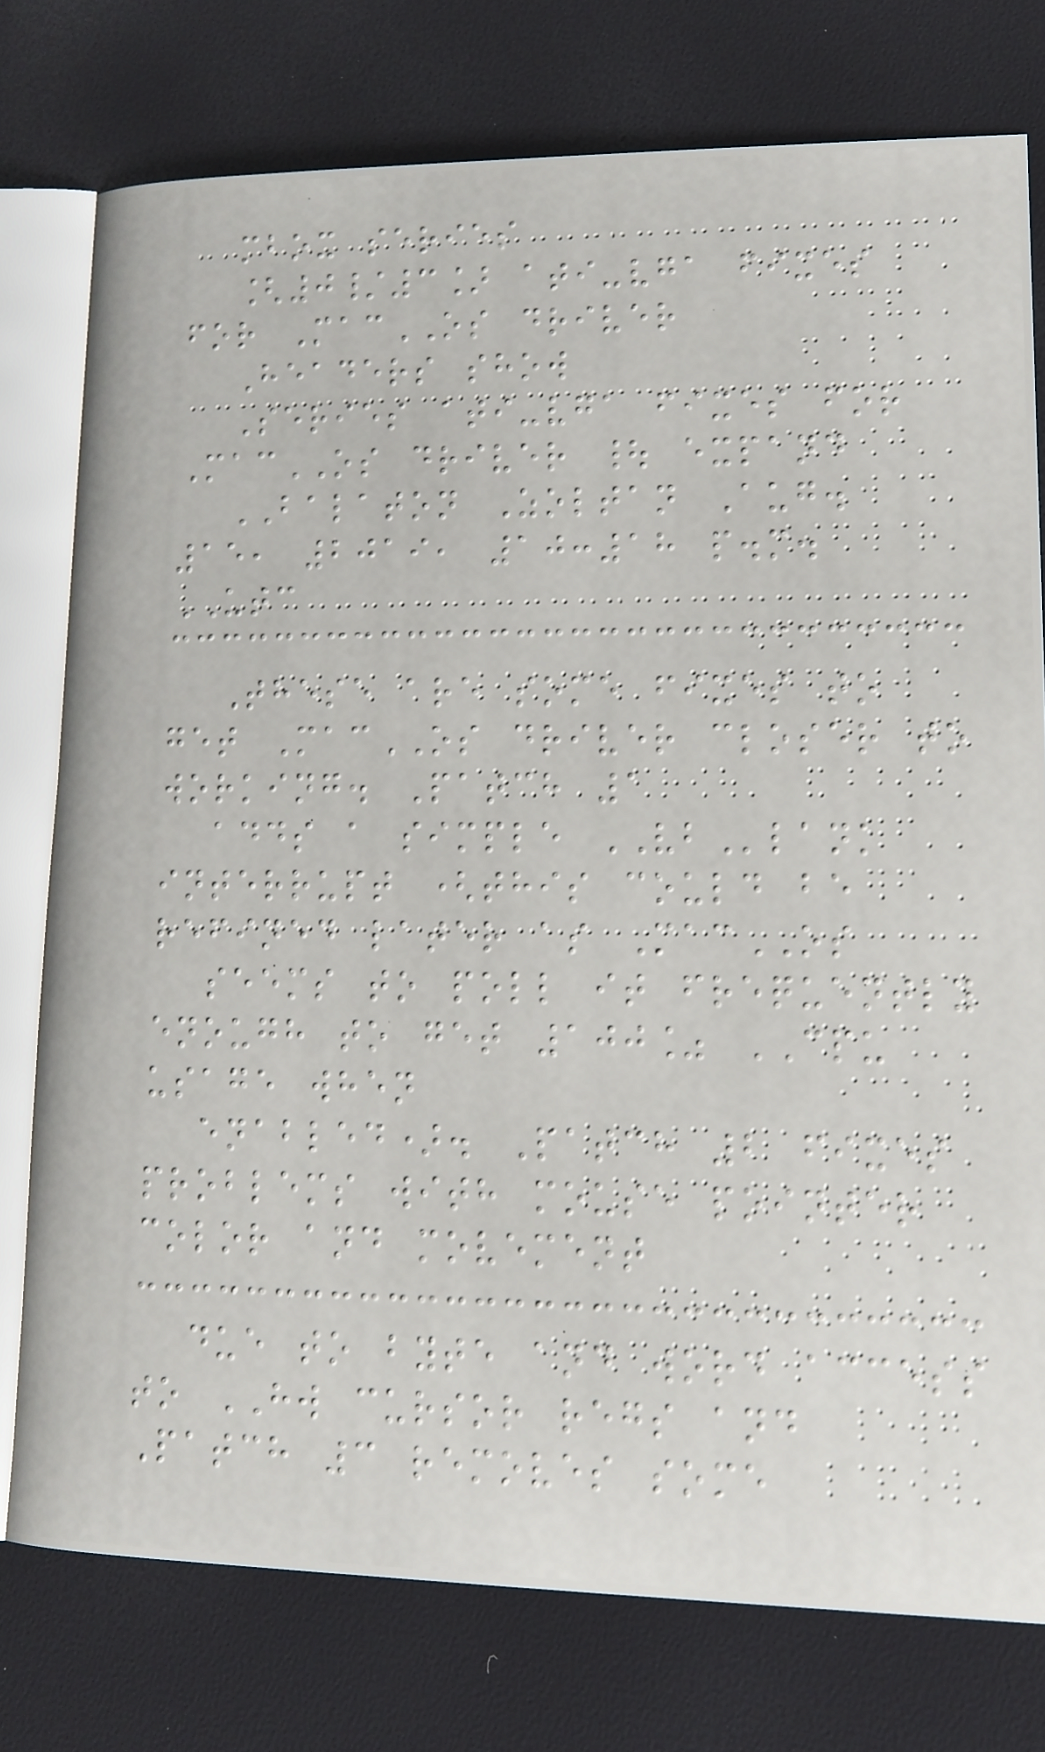mbox series
[0/3] ati-vga fixes
for MacOS driver
Headers show
Series ati-vga fixes for
MacOS driver | expand
BALATON Zoltan Aug.
15, 2019, 10:18 p.m.
UTC
These are some fixes to
get MacOS driver closer to
working. Patch 1
adds a simple VBlank
interrupt (this could be
refined later as MacOS
seems to poll it frequently
enough to get 100% CPU
usage when
enabled). Patch 2 fixes
problems with mouse pointer
color and movement
due to byte and word access
to HW cursor regs and
Patch 3 removes some
